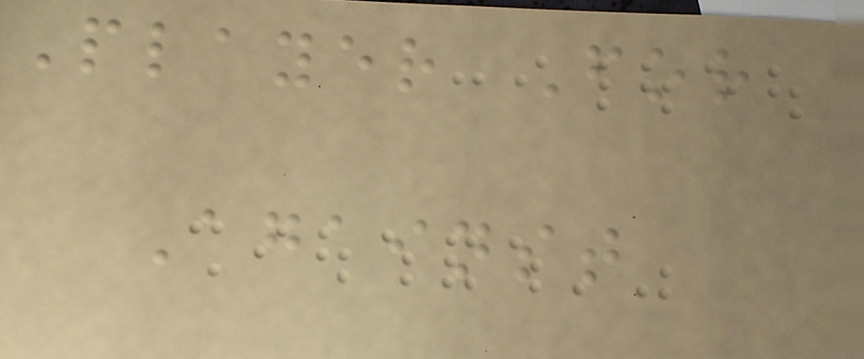Player For
Against
